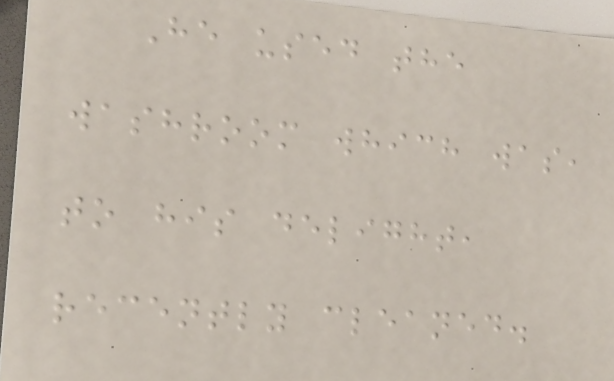He used the
washroom which was,
to his delight,
recently cleaned.
